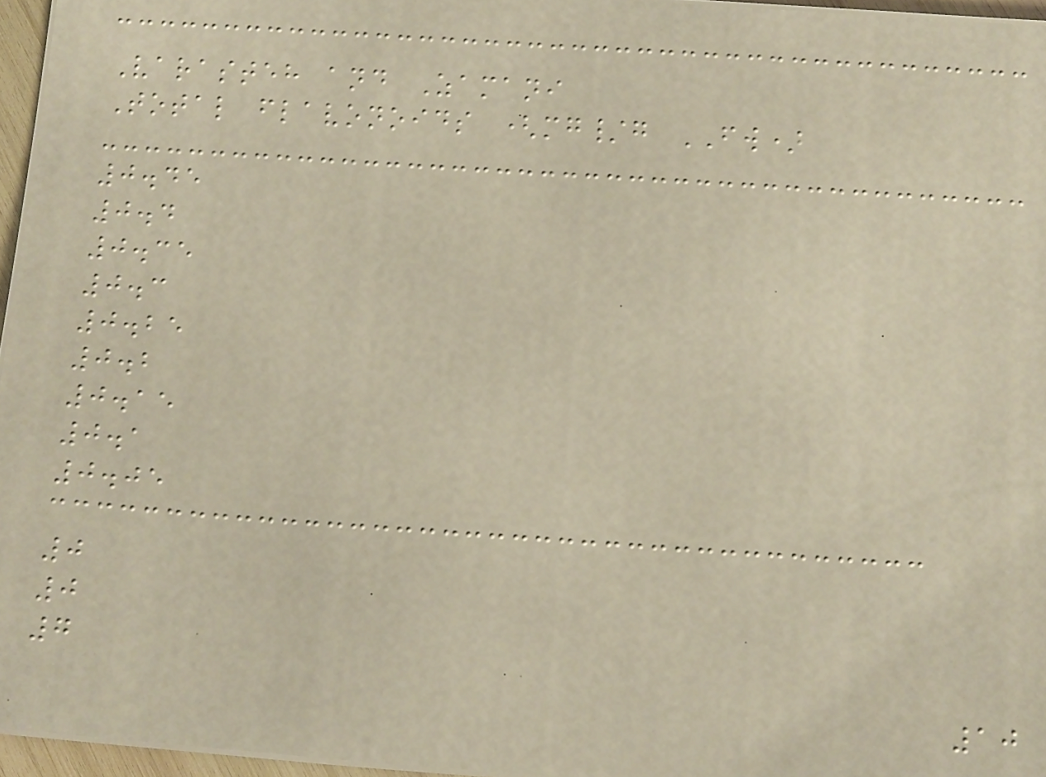Varasteh and Zamani
Total flavonoids (mg/g FW)
0.45
0.4
0.35
0.3
0.25
0.2
0.15
0.1
0.05
0
0
7
10
